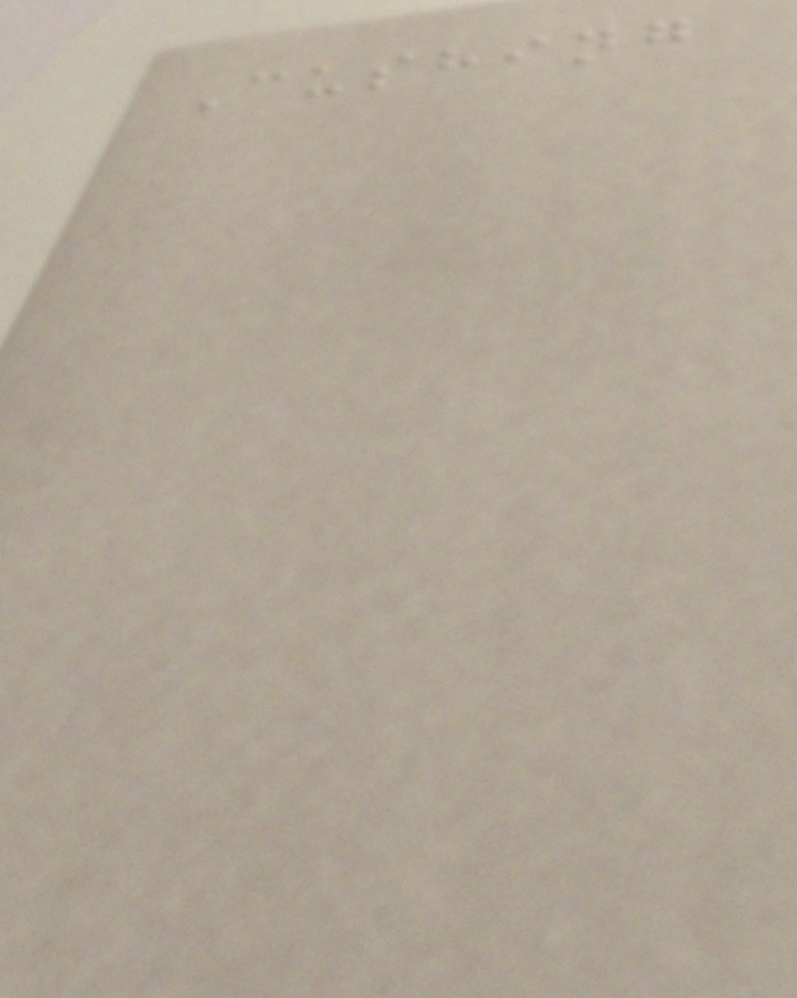Cushing
